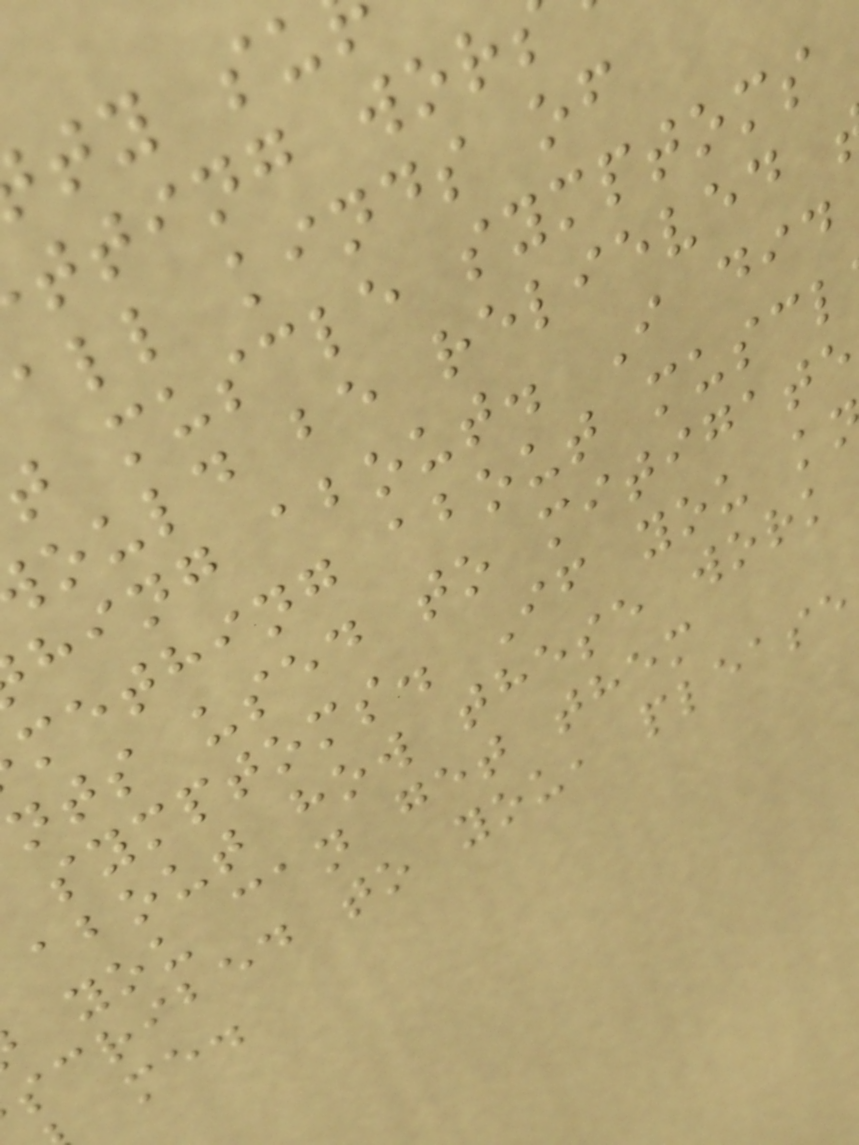tting wor
all kinds of
muscle symptoms
ould be relieved
hing about. I did
mething about muscl
nts used to mitigate
symptoms. If you k
about how these work
you can get them
scribed to you, please
